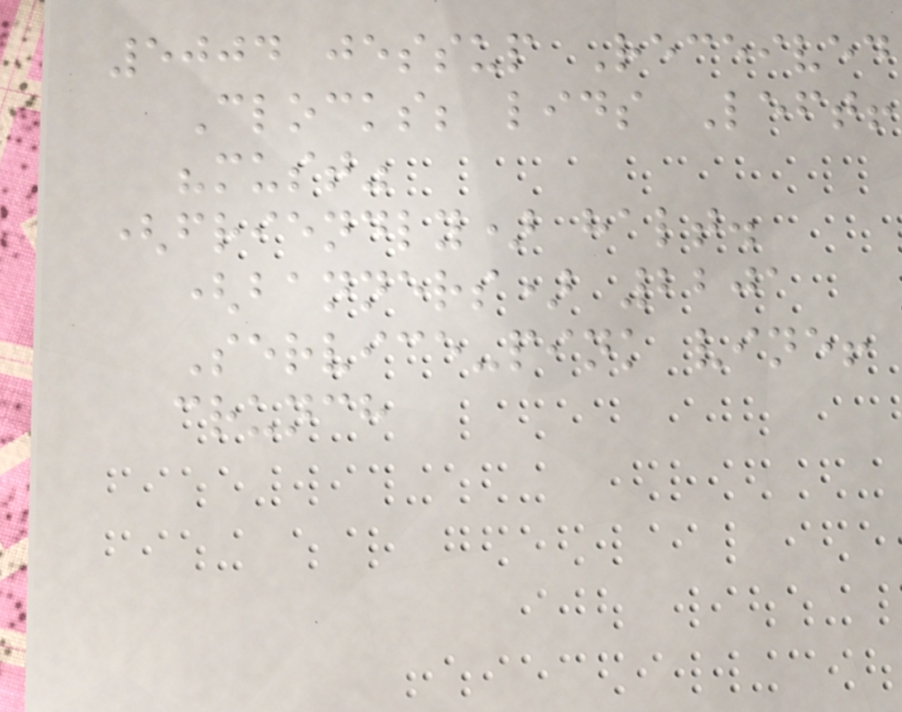5004 jessup Received
Clocks; lids Left!
"must"
(friendly) halt.
(banners) 2201
Service-pink vine!
crunch
